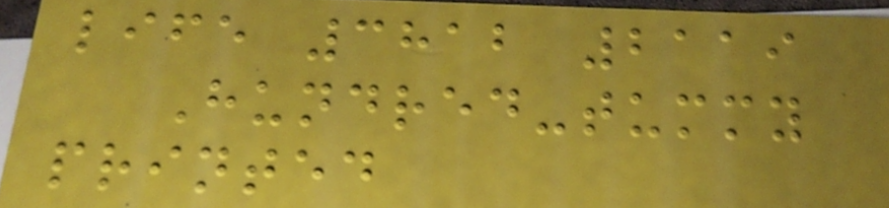life 3812 2119
Hundred-tummy
printed
